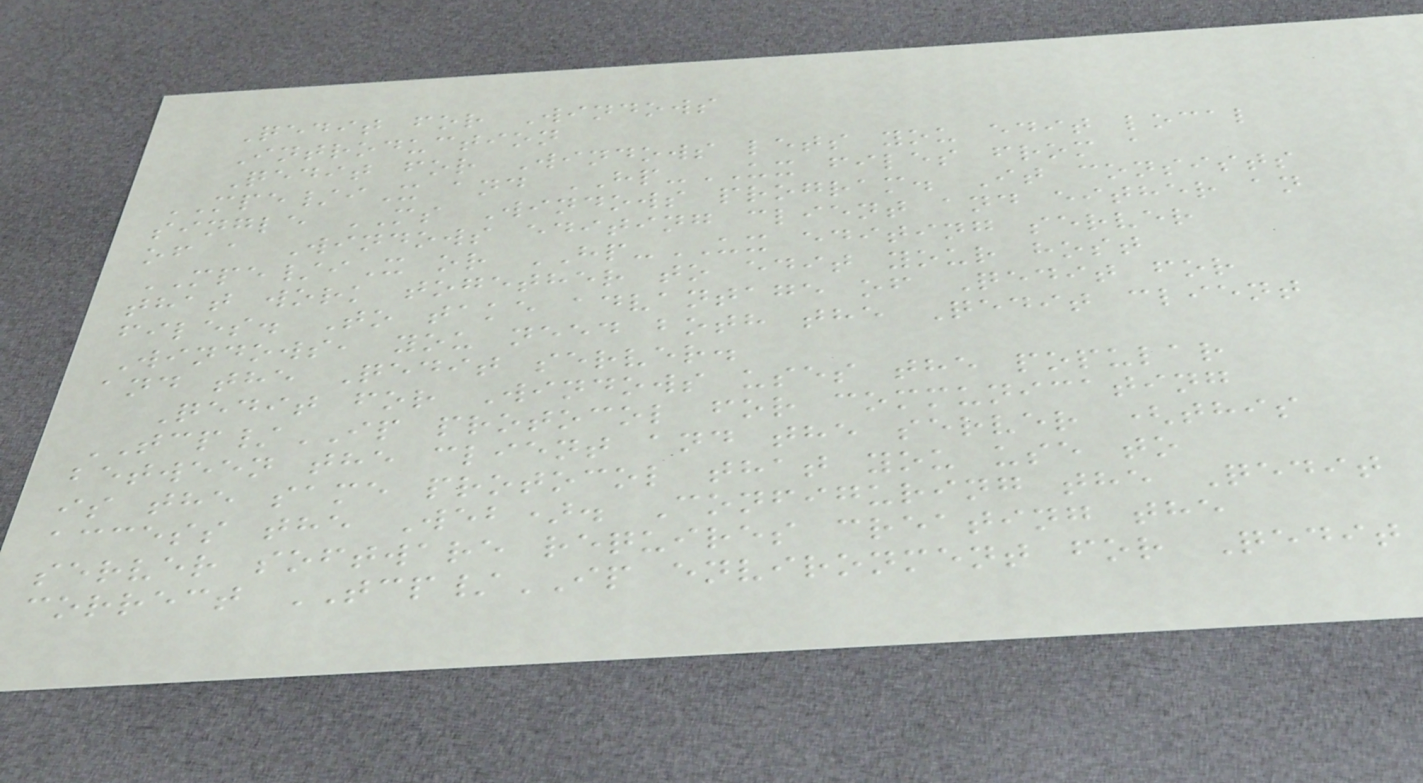Qedit for Windows
Introduction
Qedit for Windows lets you edit local
MPE/iX and HP-UX files from a
single MS Windows program. It consists
of a Windows editing client and either an
MPE/iX or HP-UX editing server
that work together to edit your host
files. To take advantage of Qedit for
Windows, you need both the Qedit client
and the Qedit server.
Qedit for Windows uses the popular
TCP/IP protocol for communicating
between the client and the server (this
is the same protocol that you use to
access the Web). Configuring the Qedit
server software requires creating the
correct TCP/IP environment for Qedit
